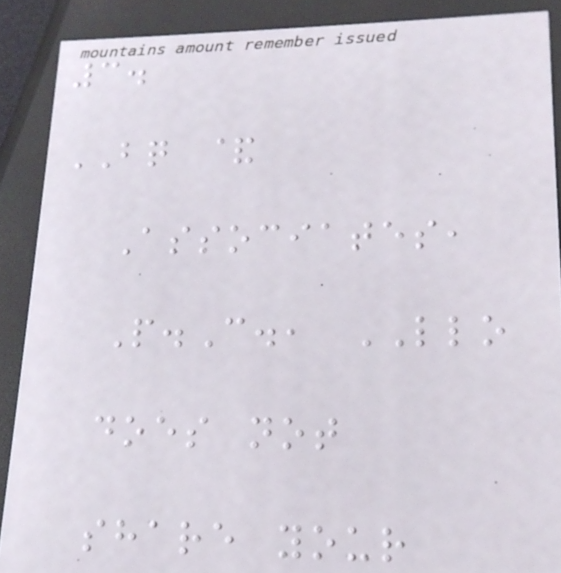3.
BQ &
Associates,
P.C., LLO
does not
share your
